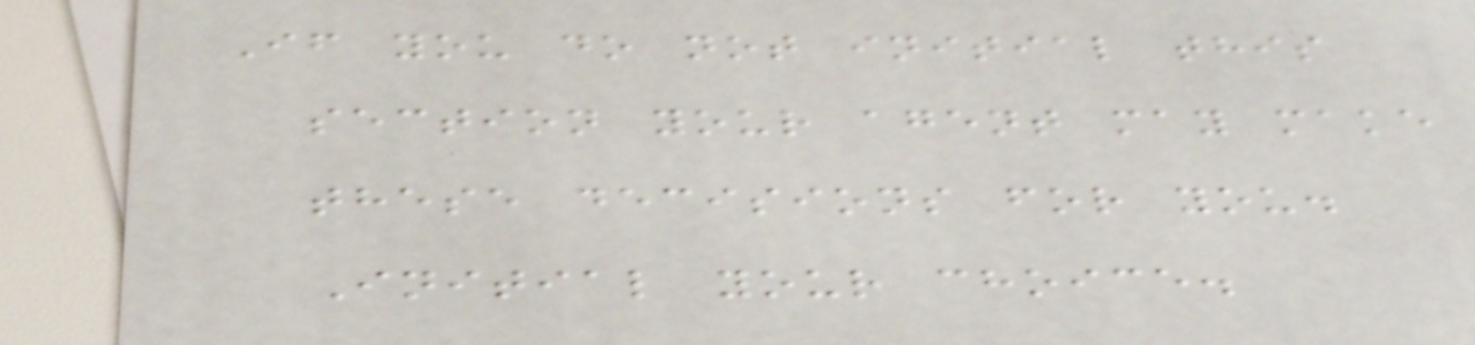If you do not initial this
section your agent may make
these decisions for you.
Initial your choice.
